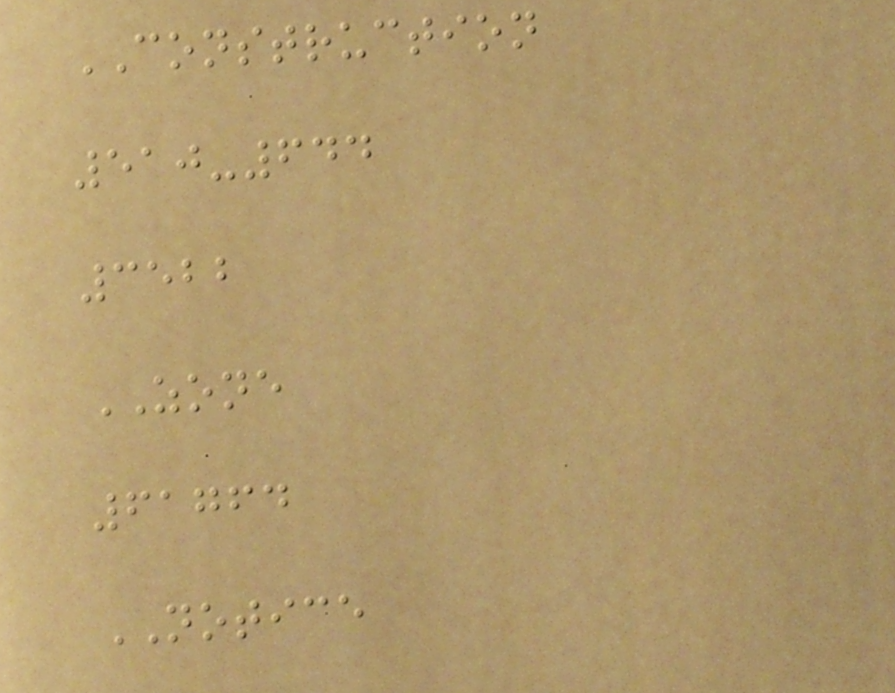CONSTRUCTION
510-644
3522
ZONE
61764
NOTICE
